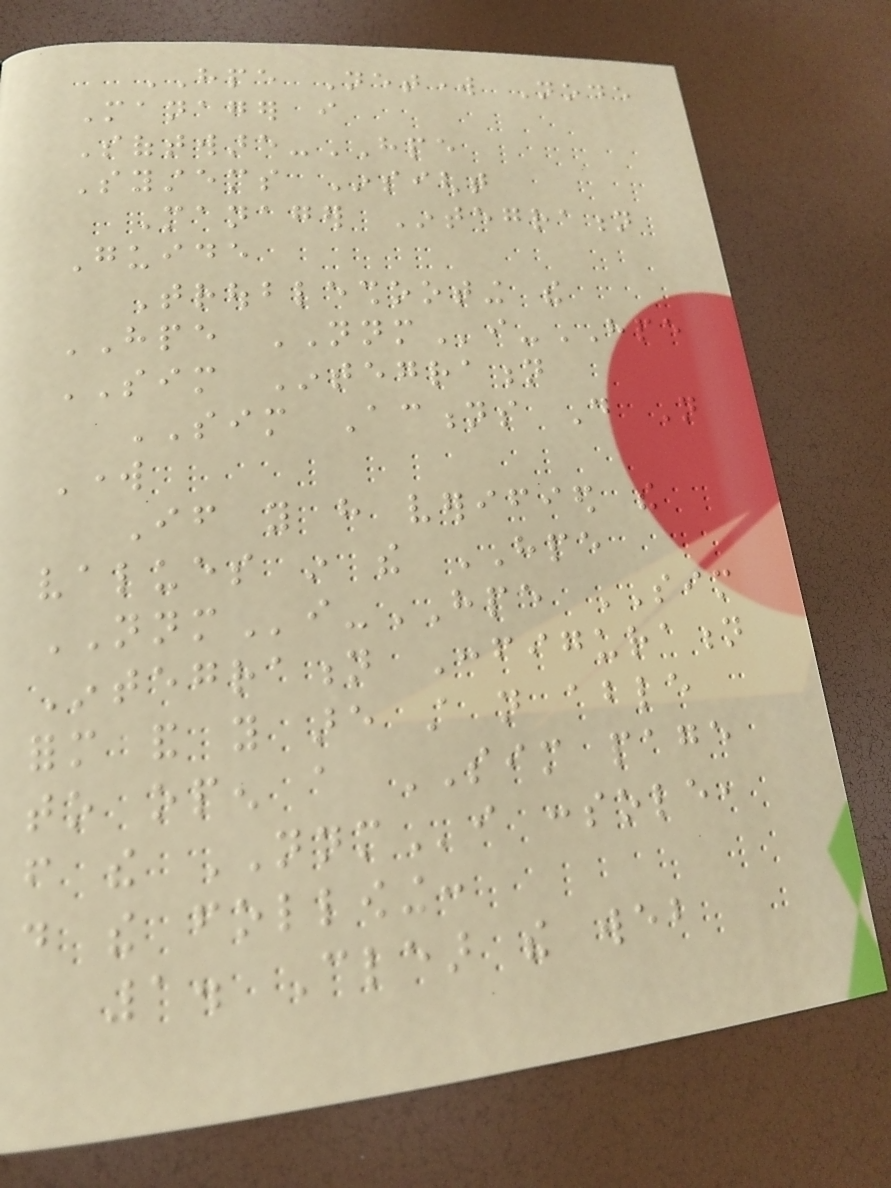HPE Network Node
Manager i
Software-HPE
Systems Insight
Manager Integration
Guide
Troubleshooting the
HPE NNMi-HPE
SIM Integration
SIM Actions Do Not
Work
If you have verified the
values in the HPE
NNMi-HPE SIM
Integration Configuration
form and you are still not able
to open a SIM page
from the NNMi console,
do the following:
1. Clear the web
